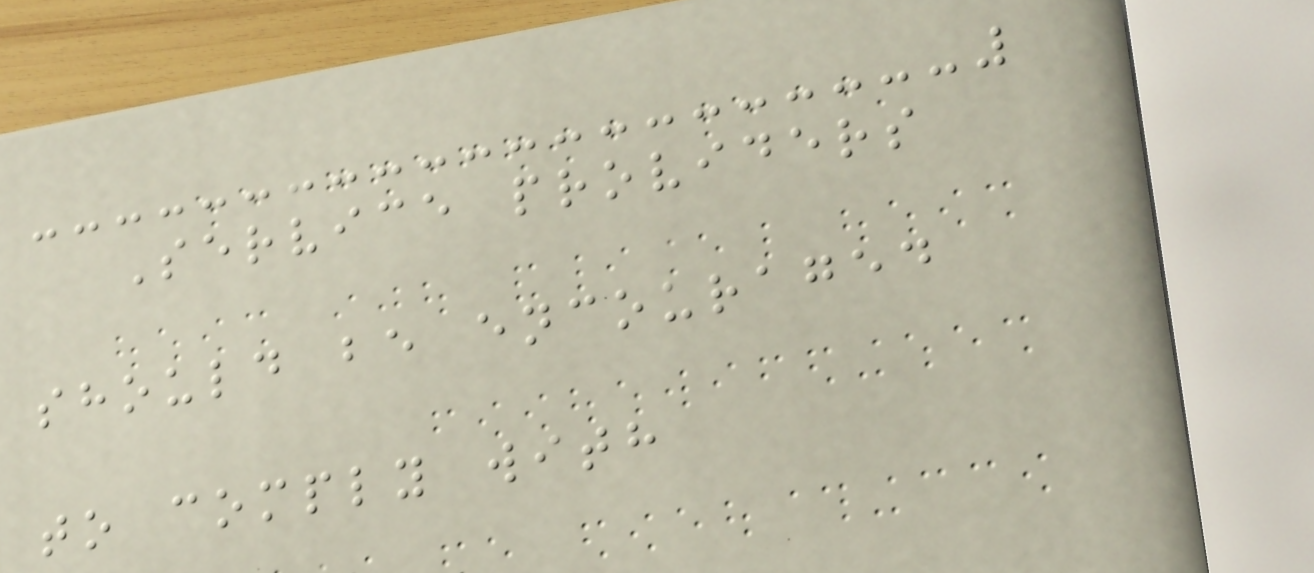Service providers
should be encouraged
to comply with
